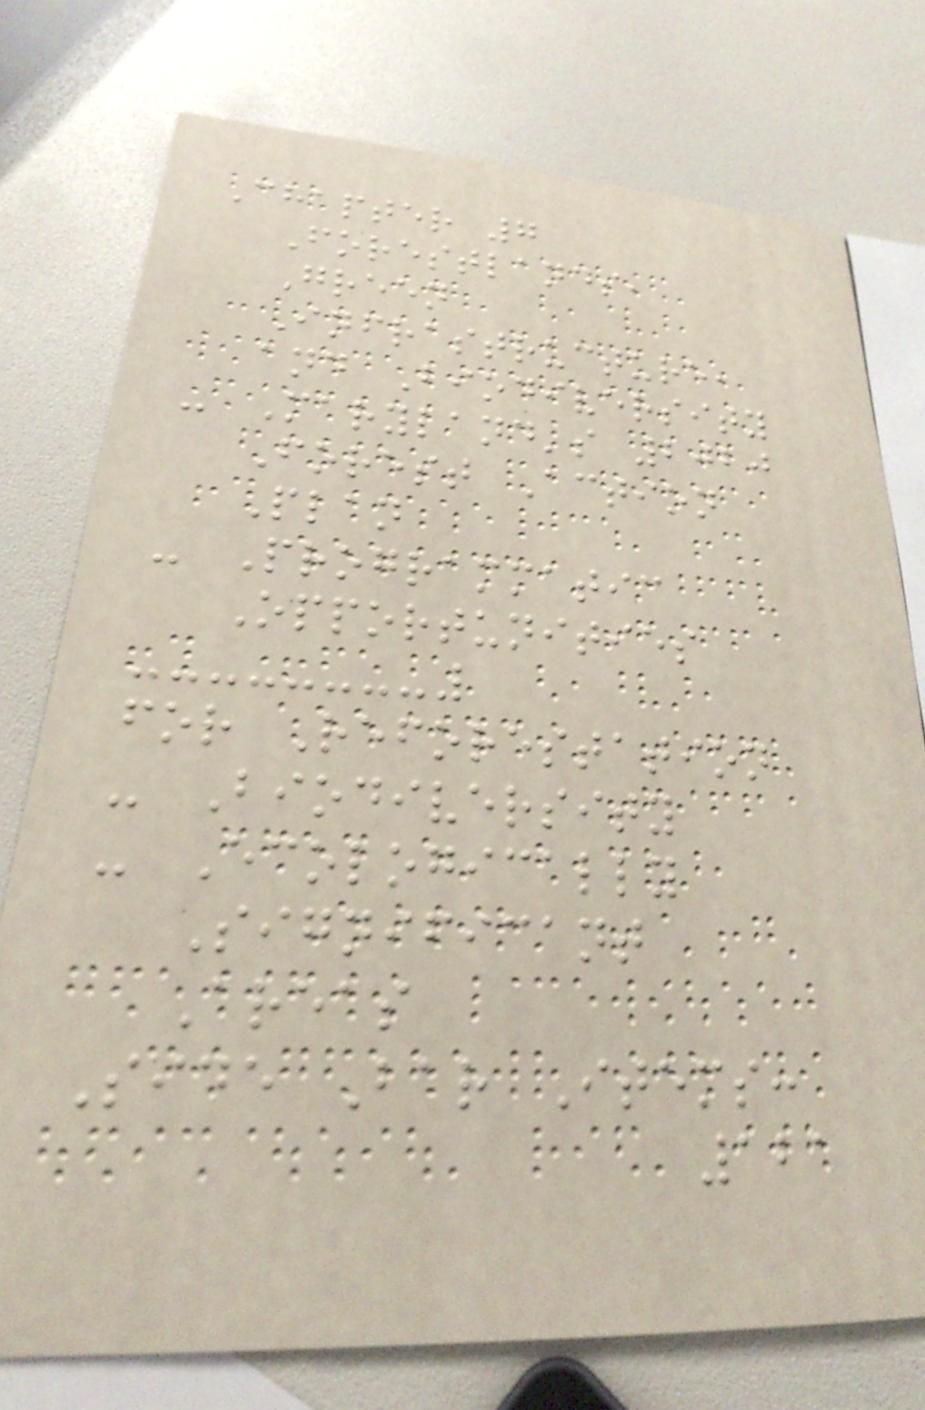Chapter 7
Forestlands,
Green
Infrastructure,
and Biodiversity
- Maryland's 2020
Forest Action
Plan
- Programmatic
Opportunities
for Reforestation
- Biodiversity
- Ecologically
Significant
Areas
Side Bar Items:
121
